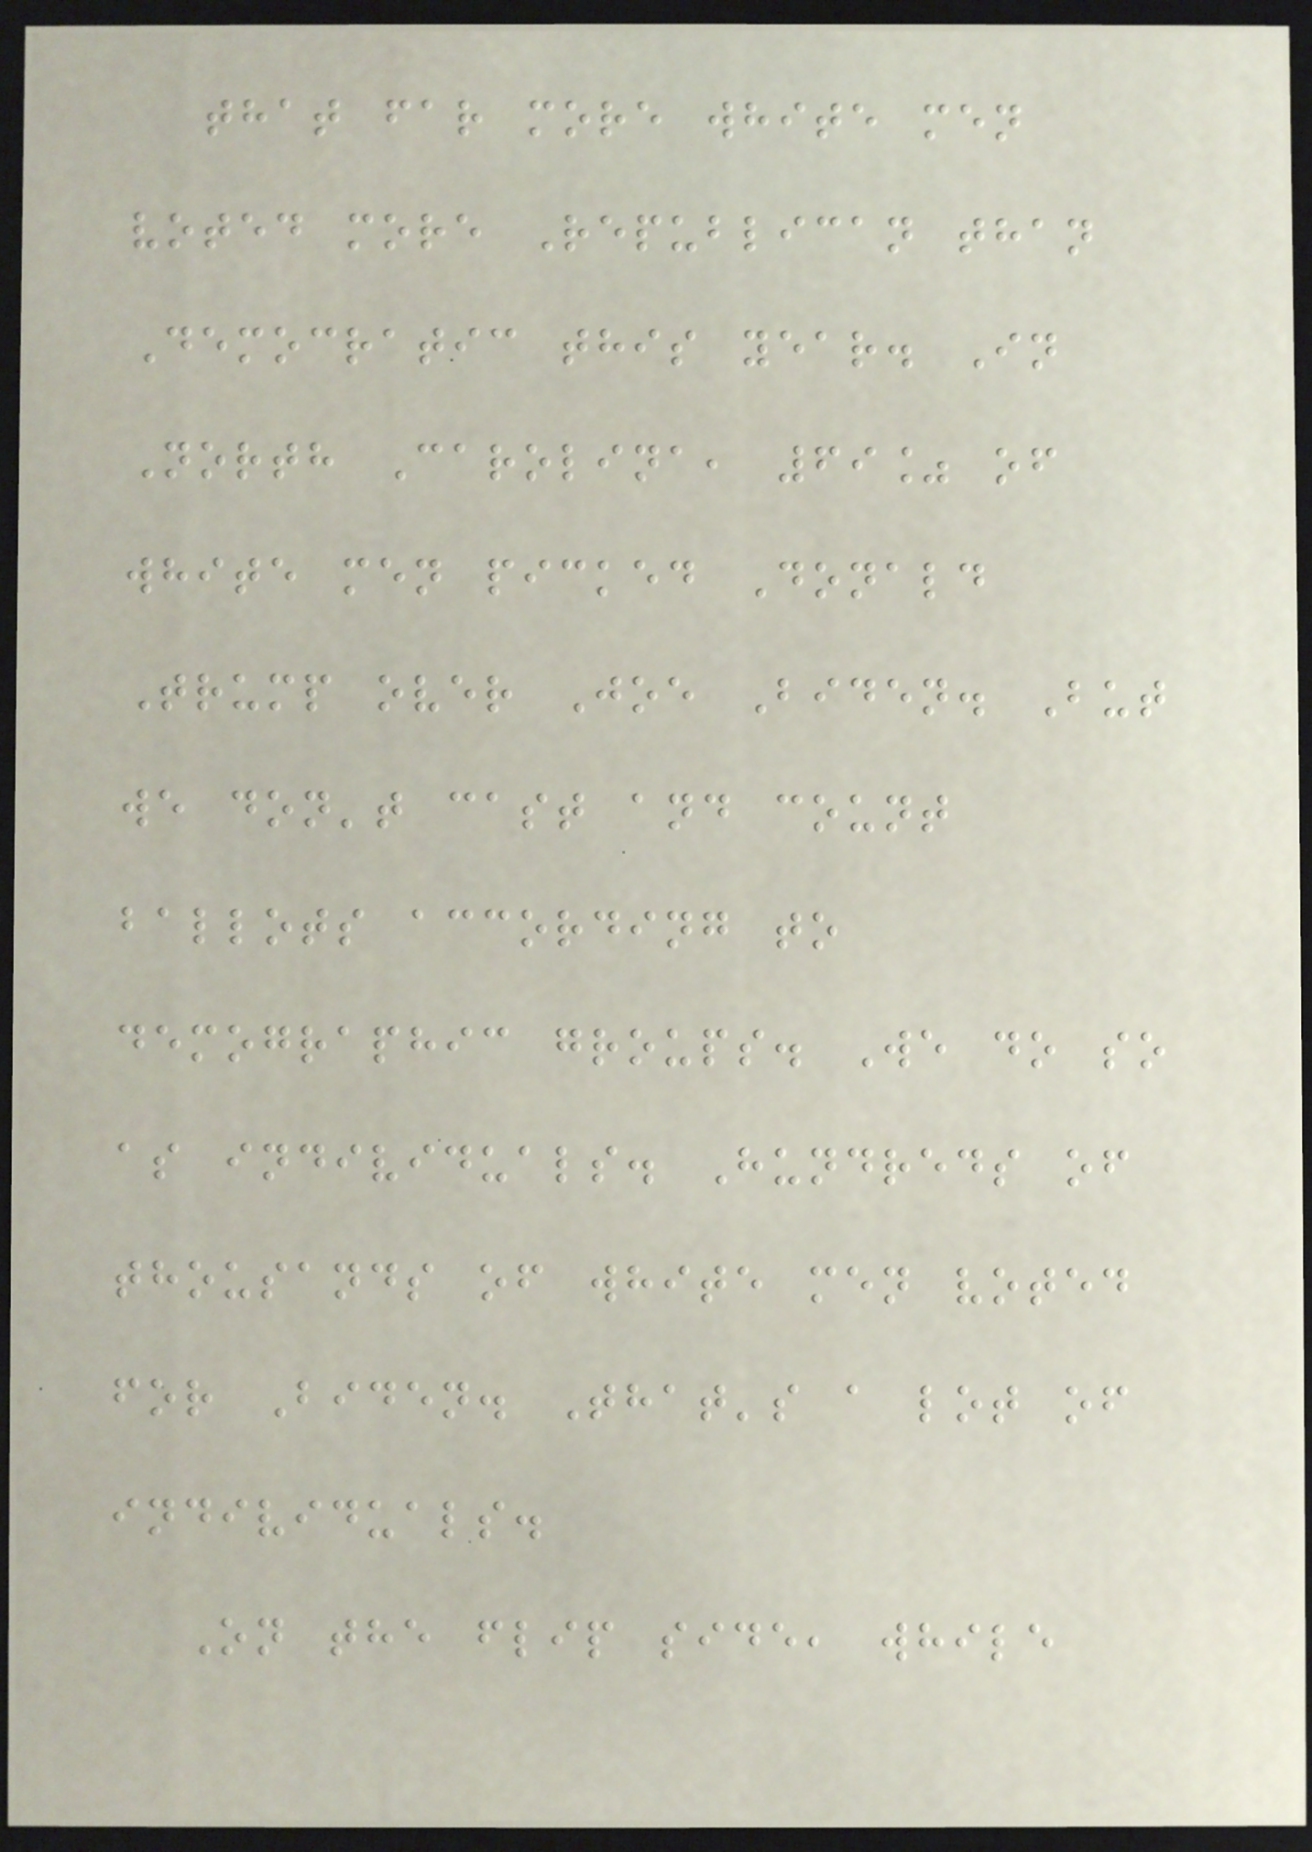that far more white men
voted more Republican than
Democratic this year. In
North Carolina, 69% of
white men picked Donald
Trump over Joe Biden. But
we don't cast and count
ballots according to
demographic groups. We do so
as individuals. Hundreds of
thousands of white men voted
for Biden. That's a lot of
individuals.
On the flip side, while
